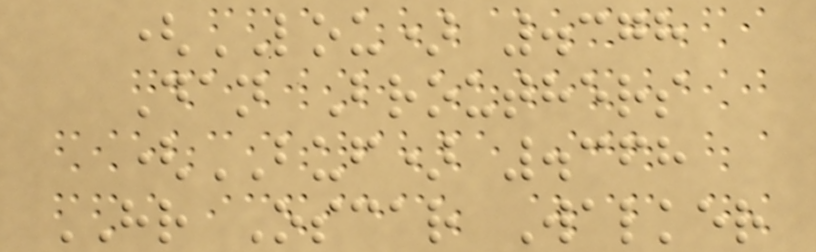(LOU) .378
Dan Brouthers
(BUF) .368
HR Oscar Walker
